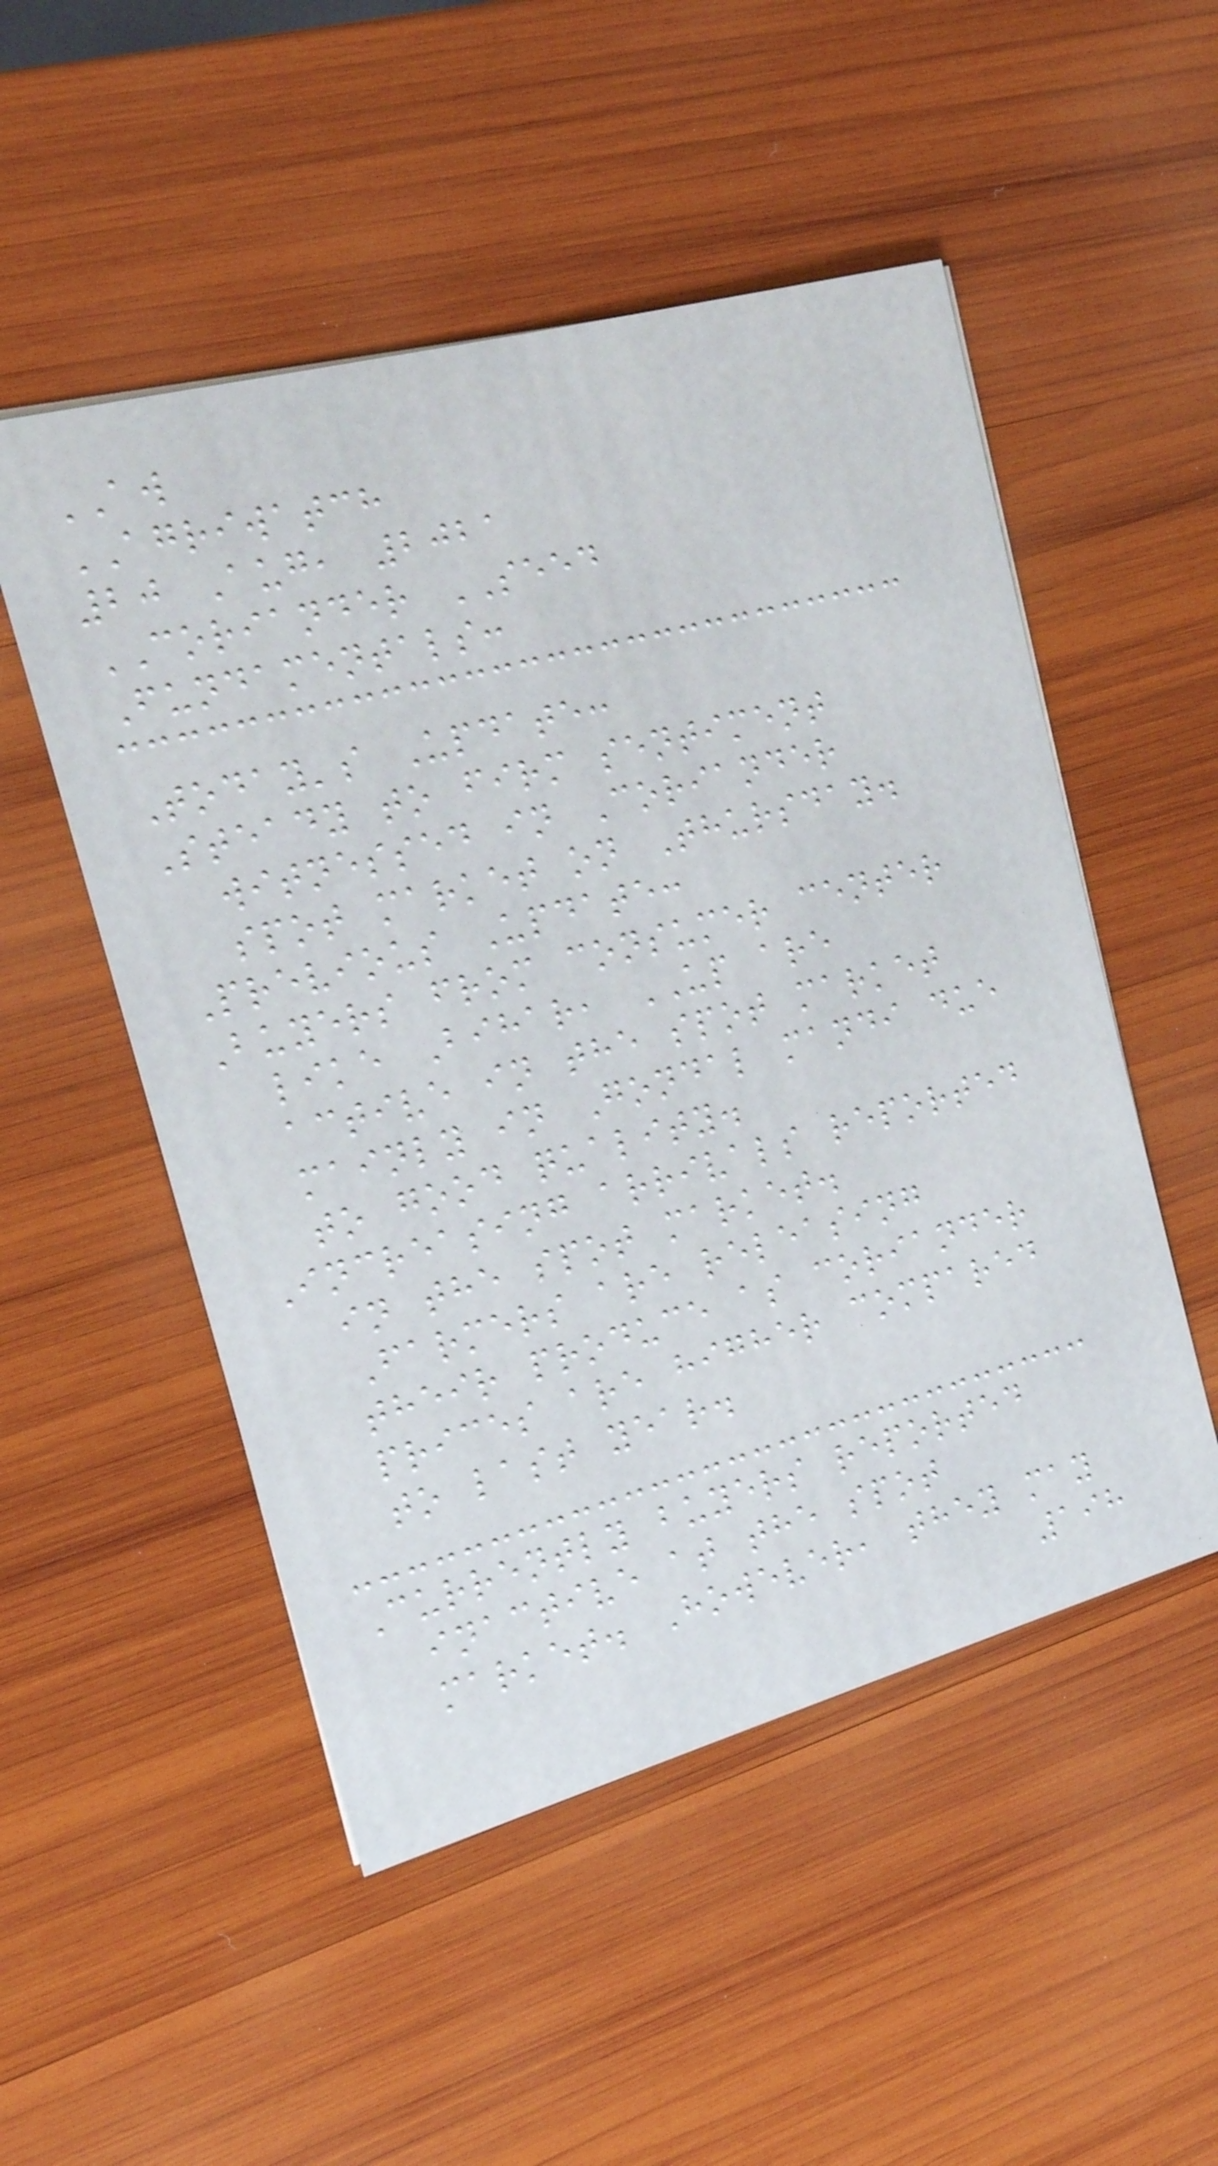AW
AGRIWATCH
20 Aug, 2021
CORIANDER SEED
Fundamentals:
Today's Update:
Steady to firm sentiment
witnessed in Coriander
spot market on Thursday.
Previous Update:
Buyers from consumer center
like Bihar, UP are
active in the spot market
mainly in Gondal mandi due
to good quality.
Increasing arrivals reported
in the spot market.
Farmers are releasing
their produce as coriander
prices are higher compared
to last year.
Currently buyers reported
inactive at the spot
market. However, they may
198
